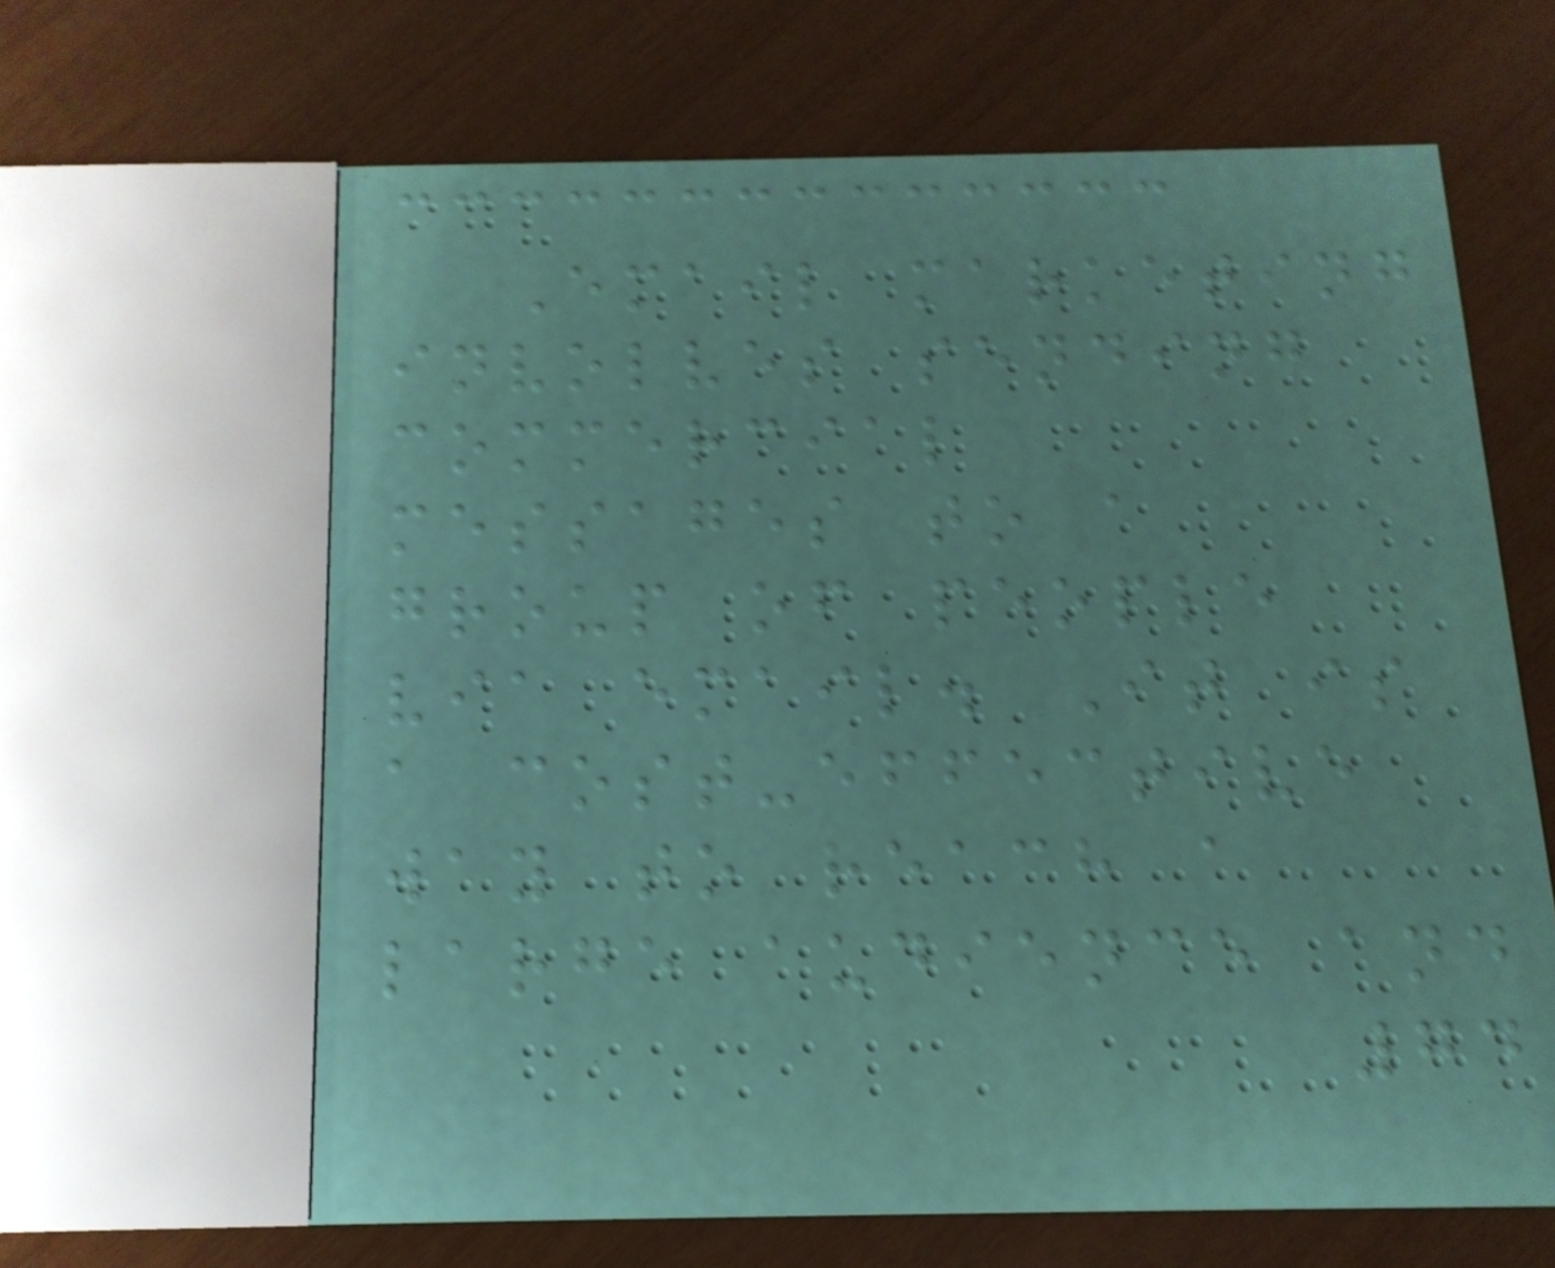Email marketing
involves sending
commercial
messages to a
group of people
via email. It is
a cost-effective
way to reach a
large audience and
74
